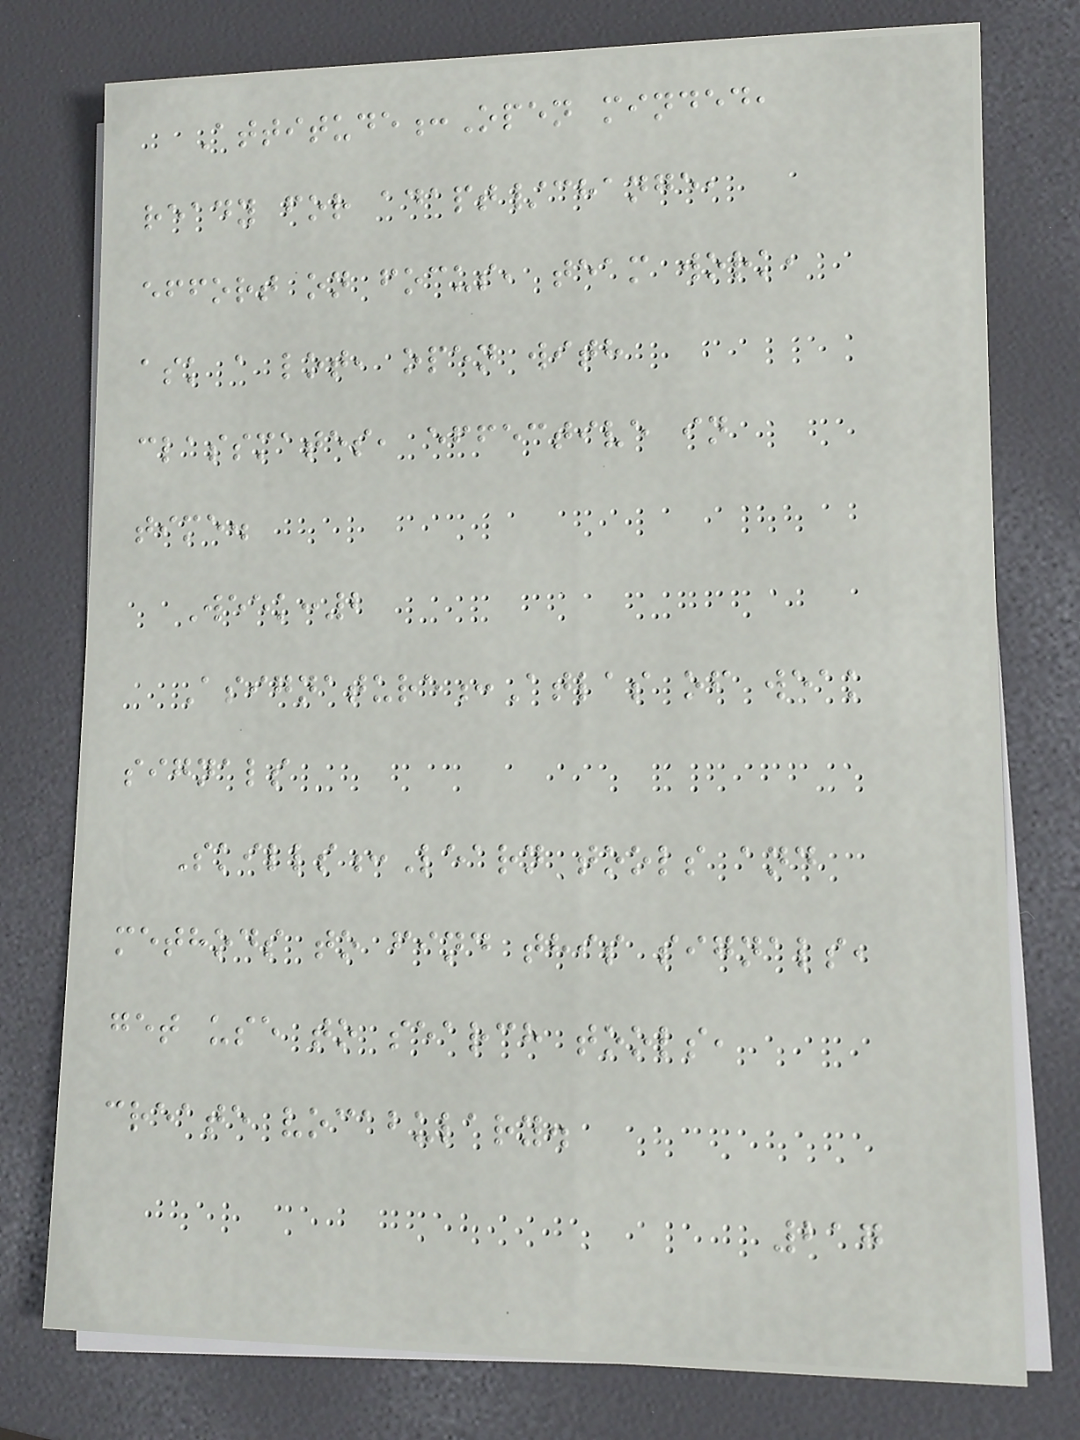Attitude:Open minded,
ready for adapt/change,
effort on focus, team work,
ask a lot, open with
classmates, effective in
time.
Week:2
Asignature:Atlas of weak
signals
Skills:Learn tools and
methods to find this signals,
get use to search tools,
create vocabulary.
217
